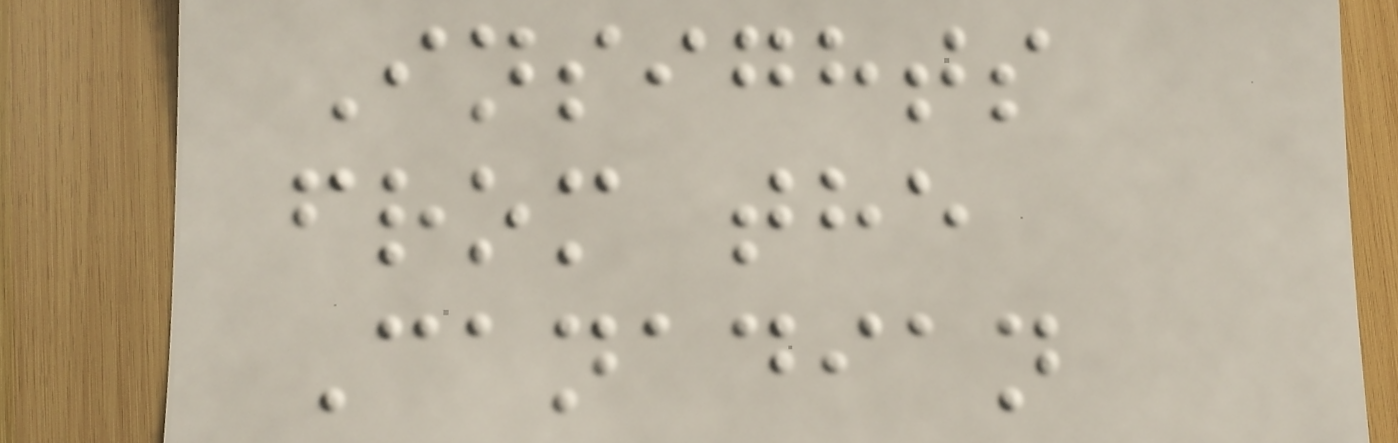Insights
from the
Canadian
